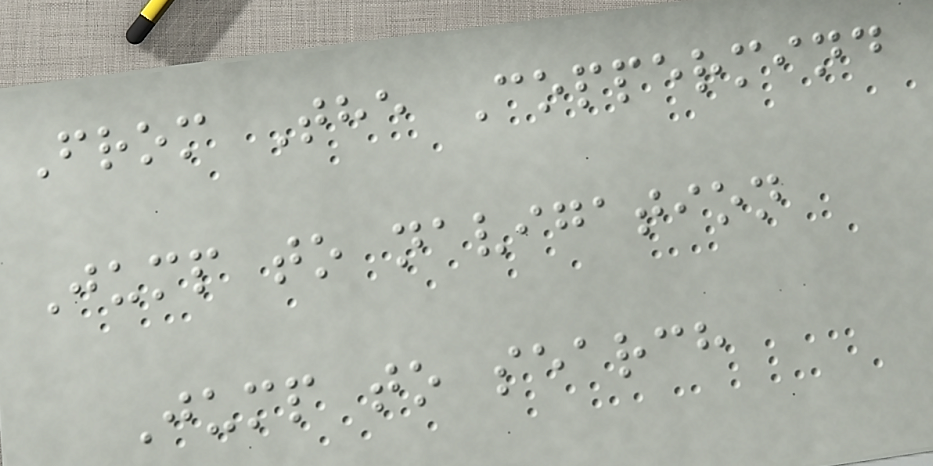From The Coppermind
Jump to navigation
Jump to search
